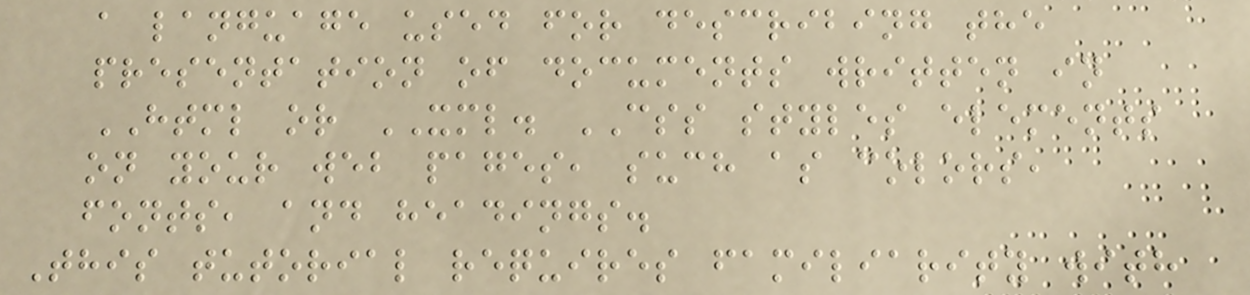a language used for describing the
presentation of documents written in
HTML or XML. CSS styles elements
on your web pages, such as colors,
fonts, and headings.
This tutorial requires familiarity with
